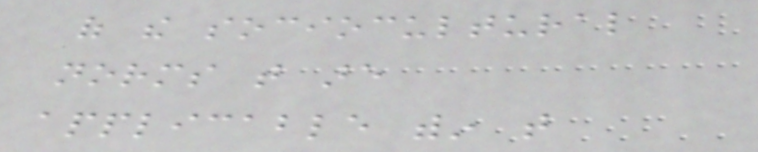of the sociocultural
norms that are
applicable within that
